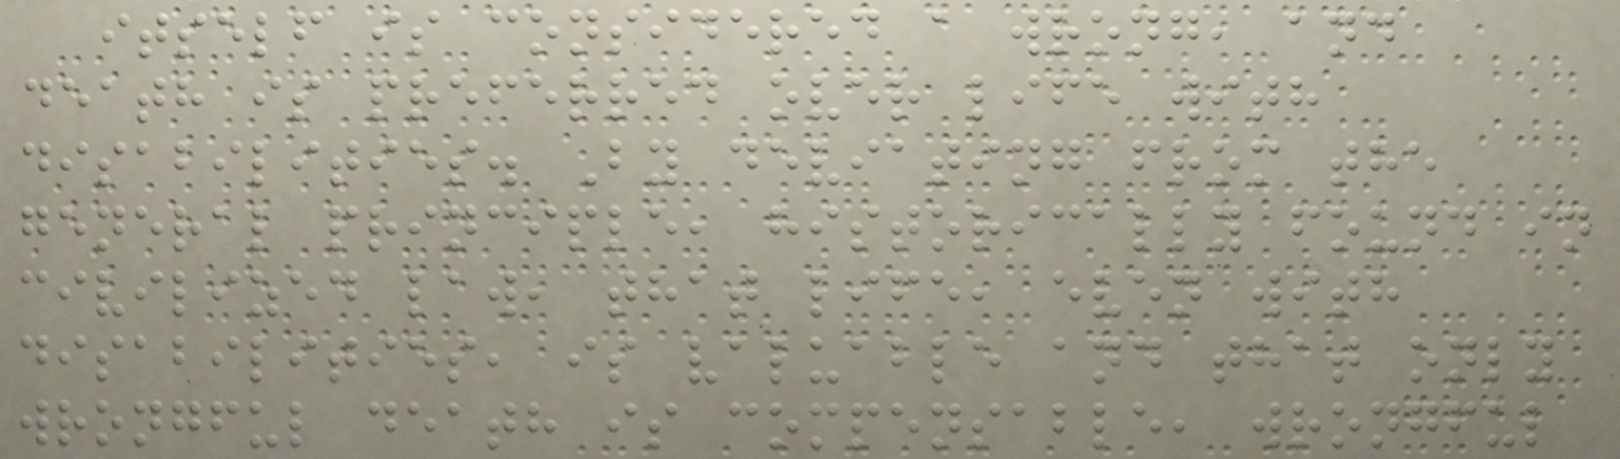itself is considered a wrong, and
death is preferred over life with
disabilities. By deviating from the
general principle, historically found in
civilized law, that life, even with
disabilities, is valuable and that only
wrongful death is compensable, wrongful
